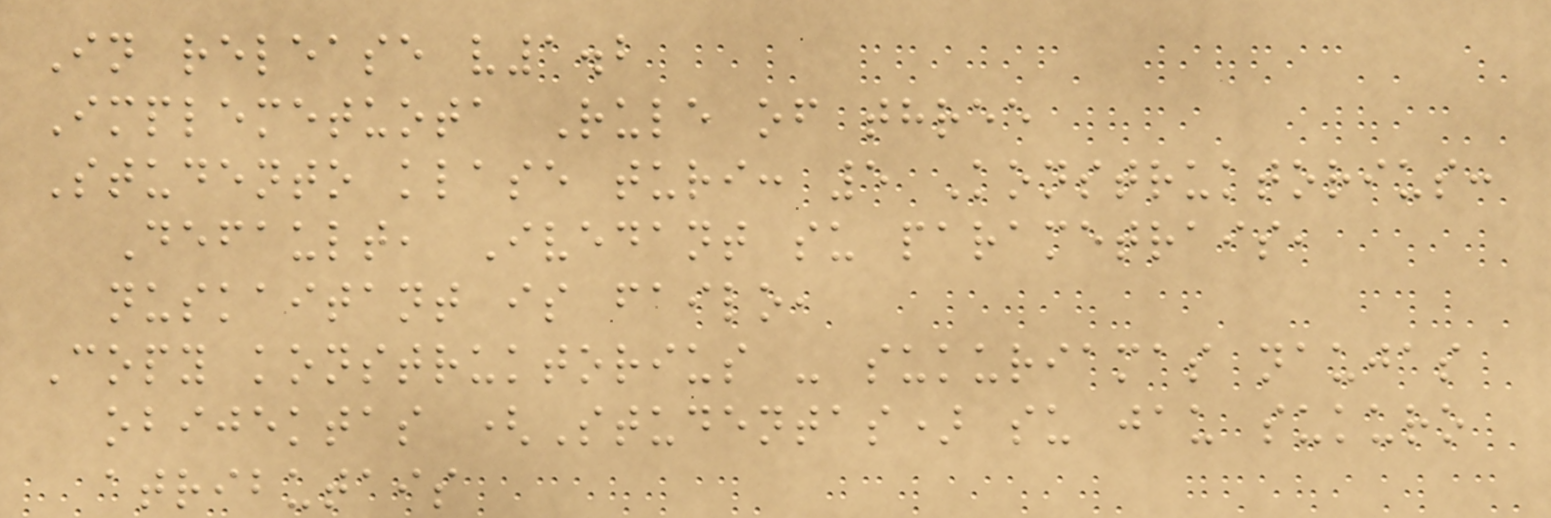In release v1.2
Implemetuota Rule of three
Studento klase turi: 5 Konstruktorius:
Default, Ivedant su parametrais,
nuskaitant is failo,
Copy konstruktorius - sukuriamas naujas
obijektas (Studentas) su jau sukuro
atributais
